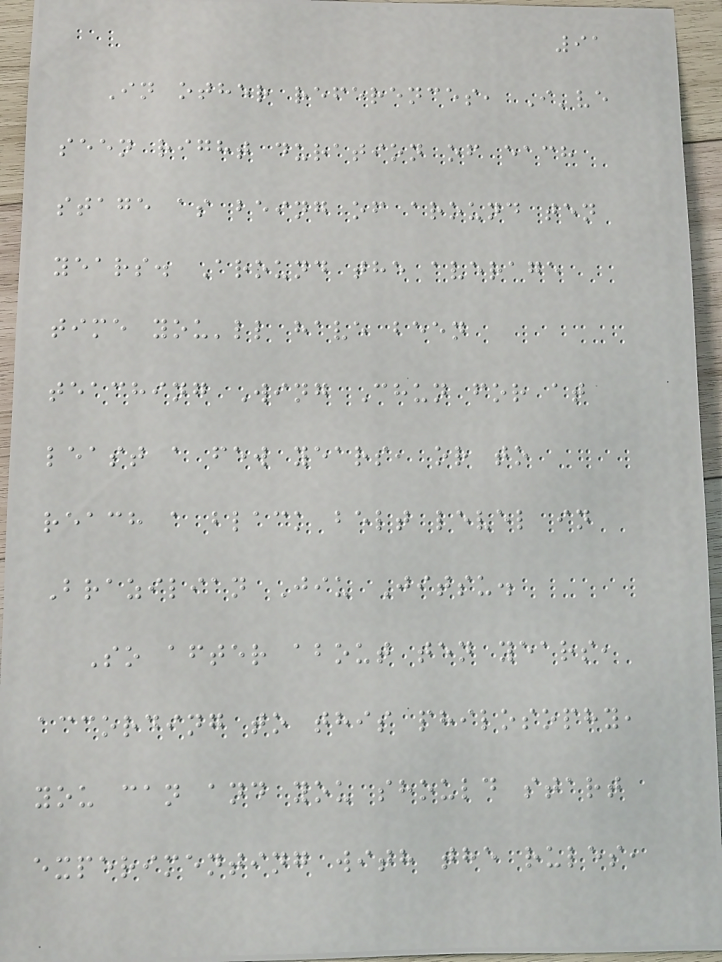91
In other references, I've
seen right duration of each
stage as being of around ten
years. Around the average
time you'll have been
teaching Wing Chun for at
least a few years, or to
reach a black belt level in
Brazilian Jiu Jitsu.
So after about ten years,
according to this philosophy,
you can and you should start
experimenting with the rules,
